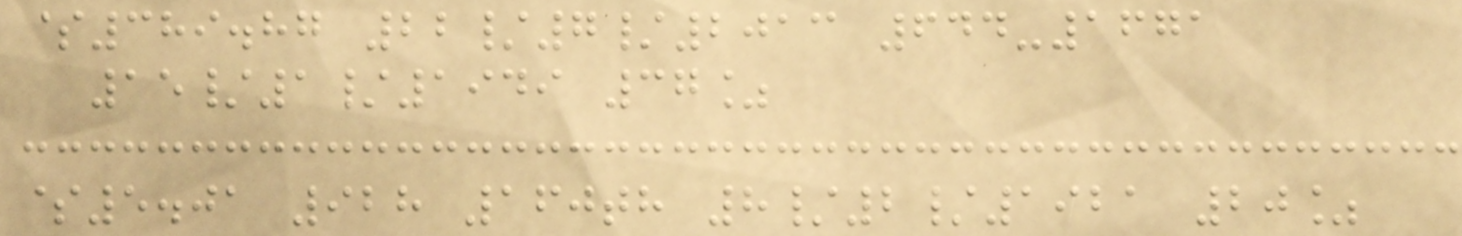$389.87 22/7/2013 644-1671
15/1/1949 37%
$5.01 928 160th 8/2/1921 20%
